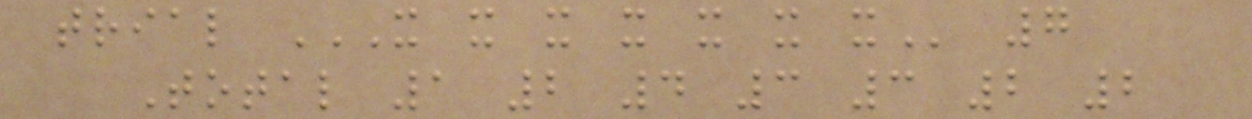trial X X X X X X X 7
Total 1 2 4 3 3 2 2
